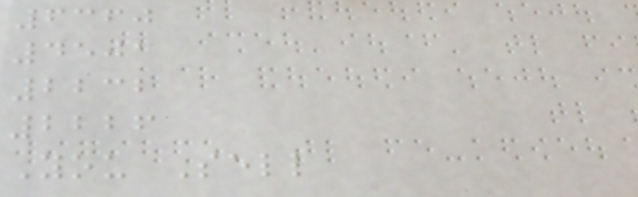6360
4501
2232
2226
You Sell
